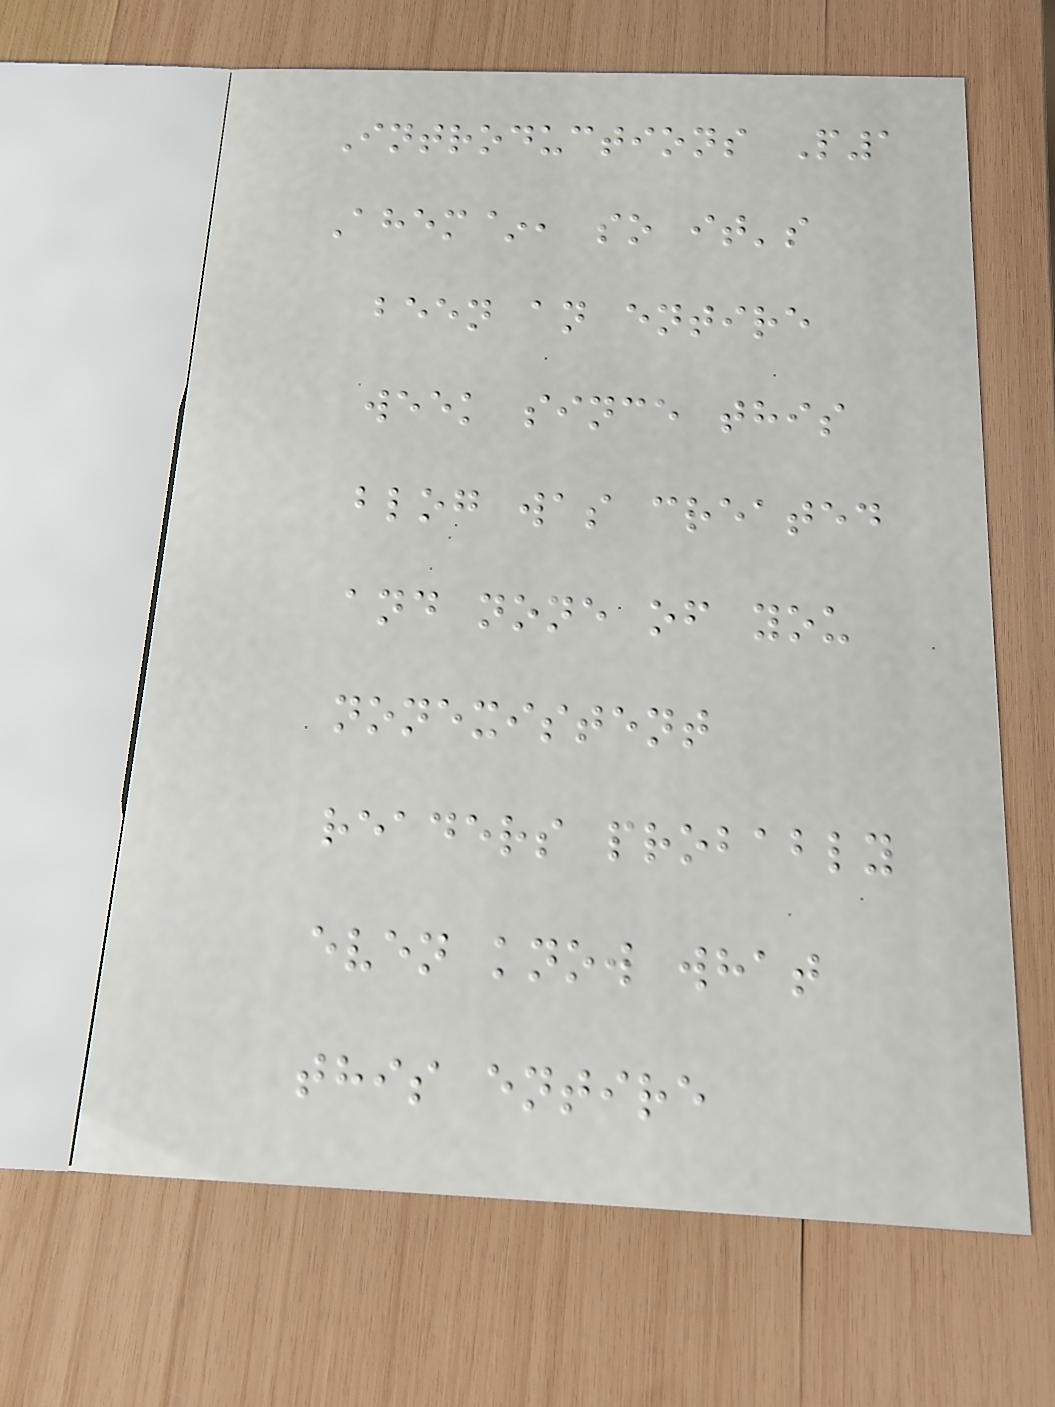Introductions P1
Ahem~, so it's
been an entire
week since this
blog was created
and none of you
nonexistent
readers probably
even know what
this entire
